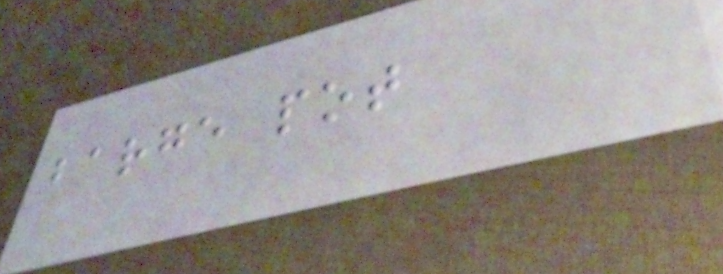barge pot
